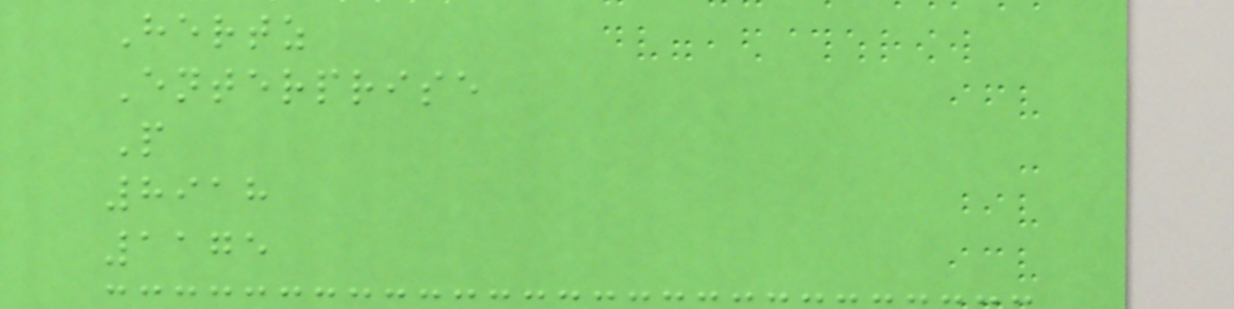Hertz
Enterprise
P
8918
1175
